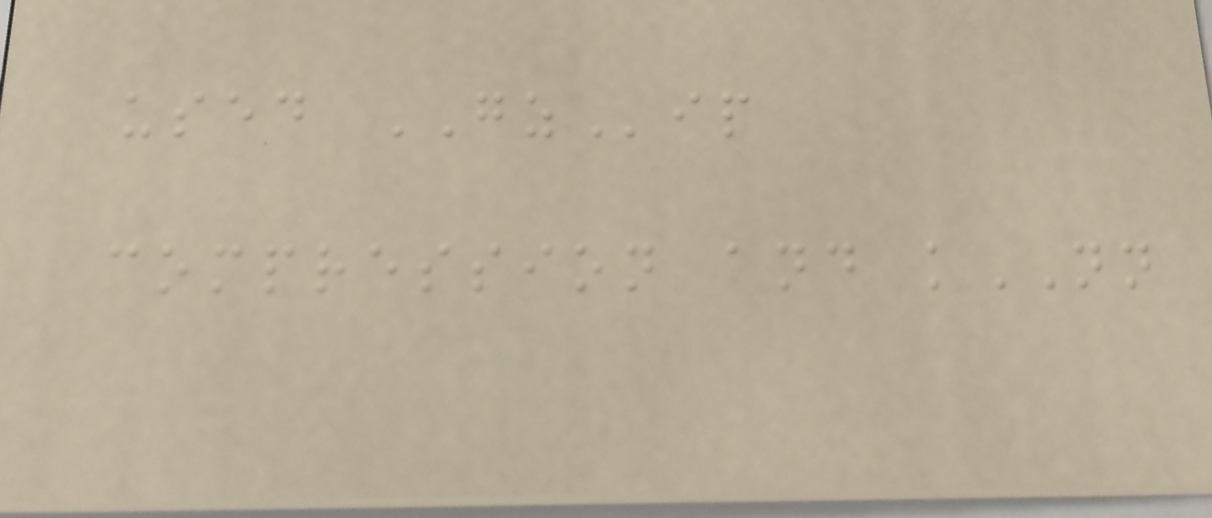used GZip
compression and kNN
